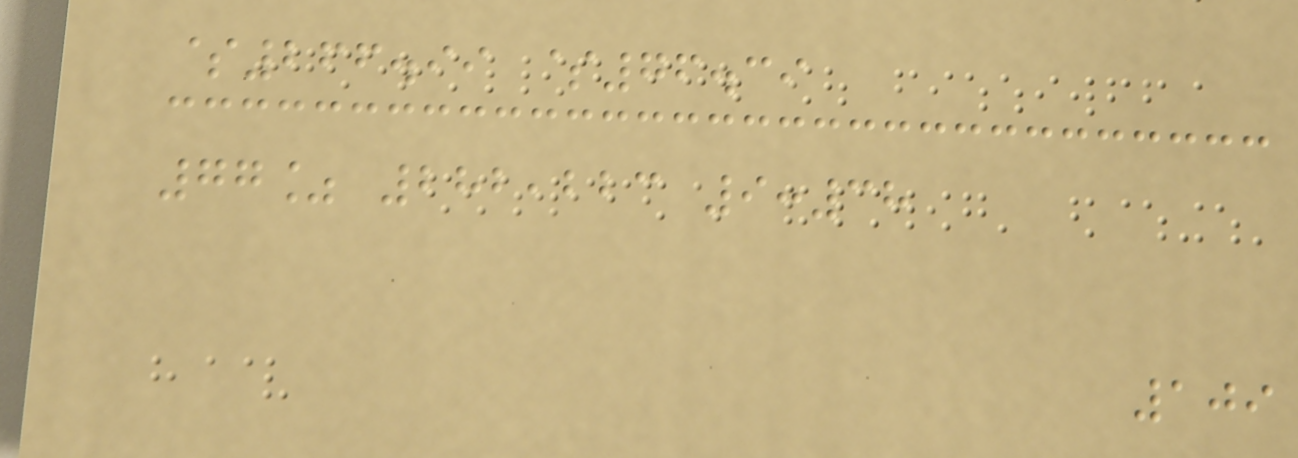$266.99 $76.39
77% 282,223 9:38
109
